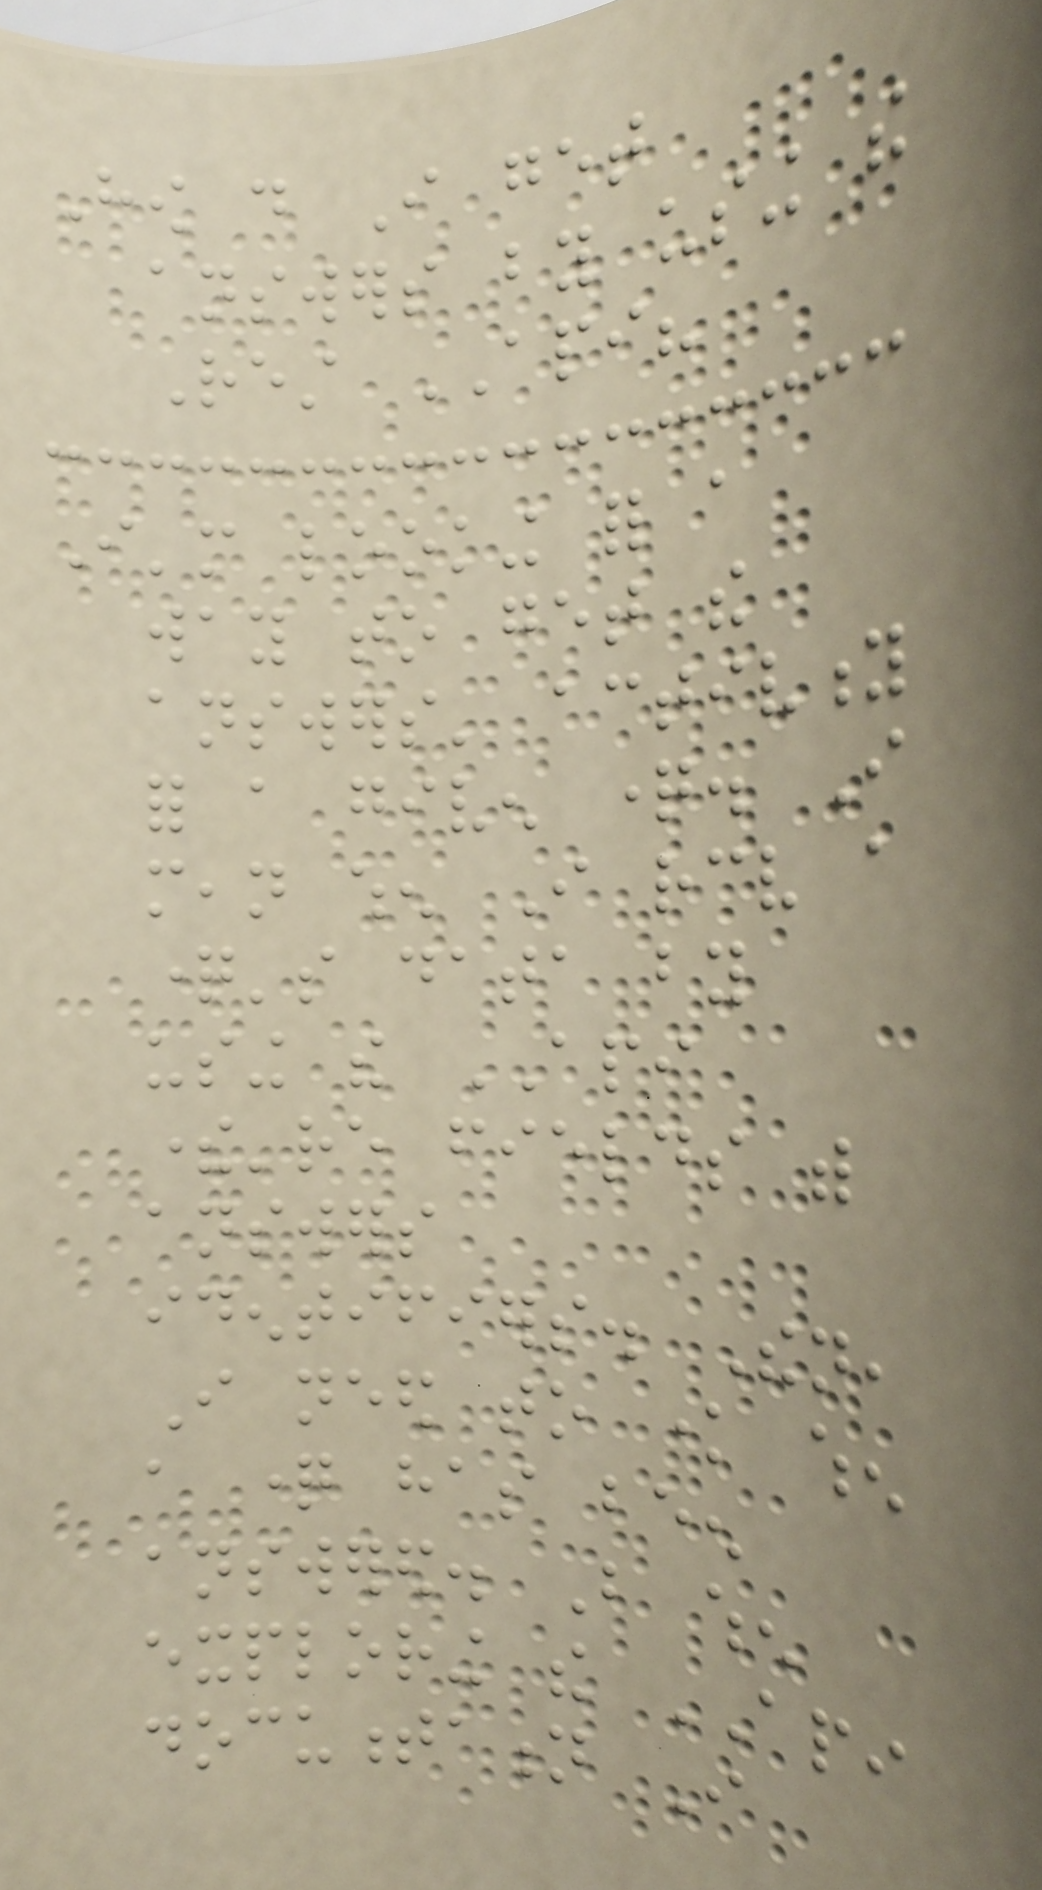How do I get
answers by using the
Rest API?
I'm looking for a
way to get the
answers' activity
for a given question. I
mean when I receive a
question's data by
using the API
there're fields with
answers
identifiers. Then,
I need to know when
a question has been
answered. But when
exploring the API
documentation I
